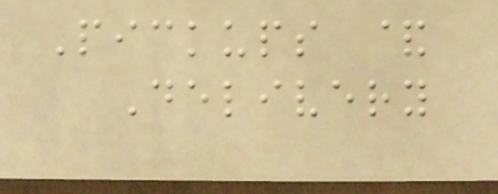Pickups &
Delivery
